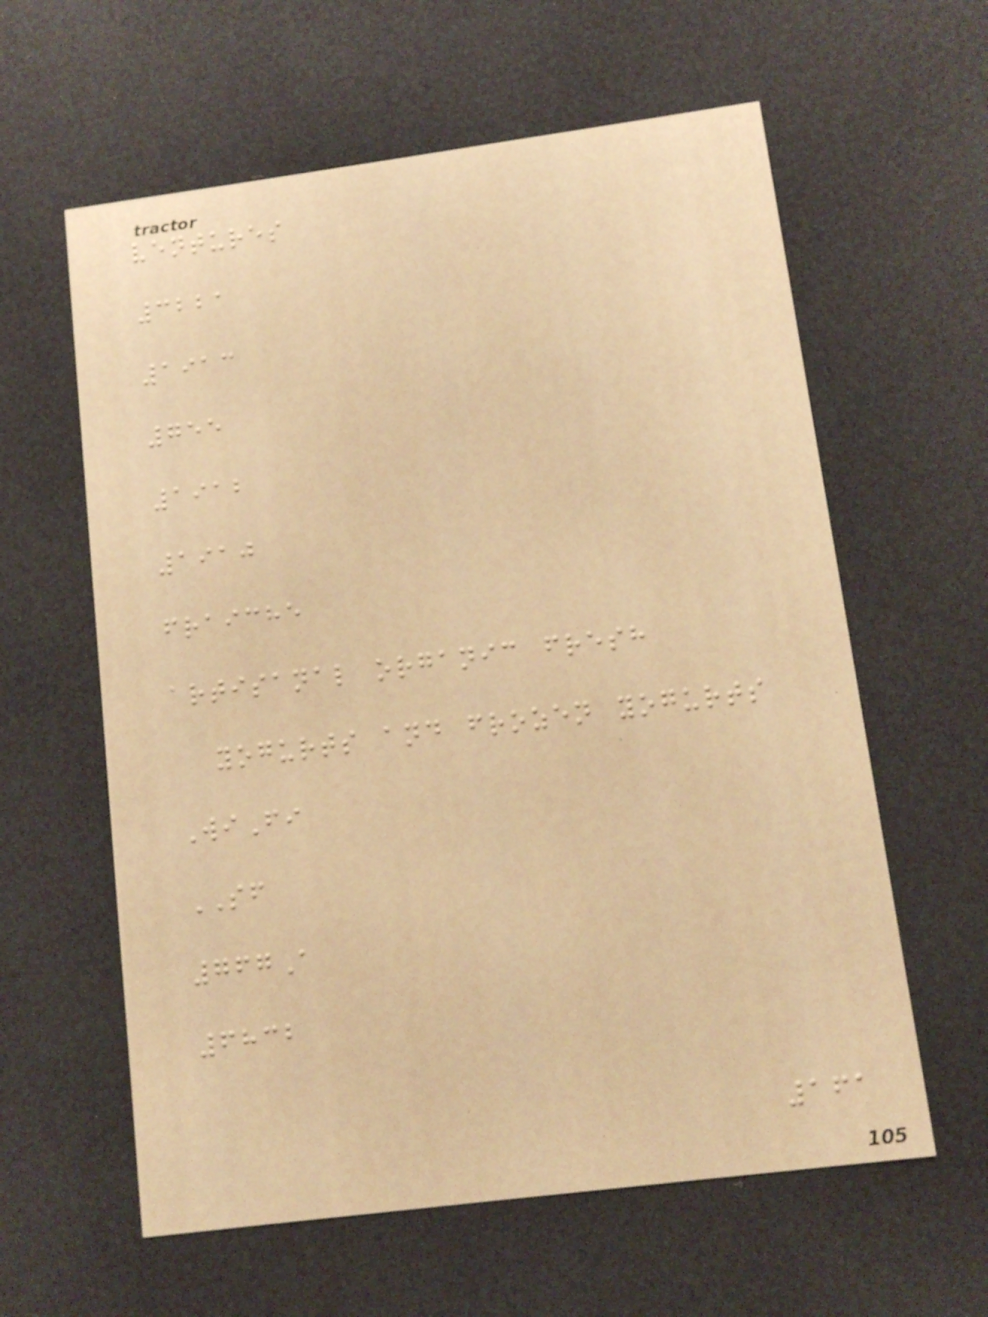ventures
3221
1913
755
1912
1910
fraiche
artisanal organic fresh
yogurts and frozen yogurts
WiFi
SF
767A
6832
161
